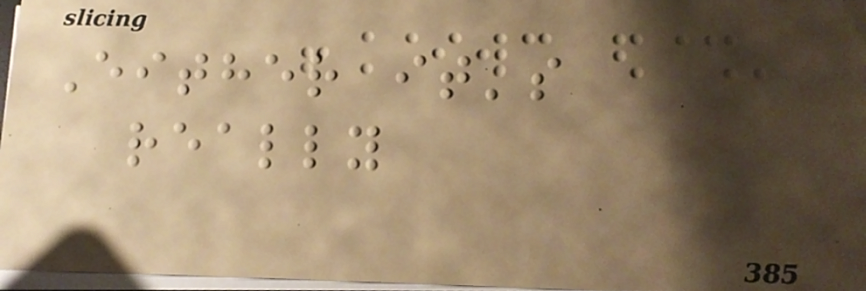Either it's
really
